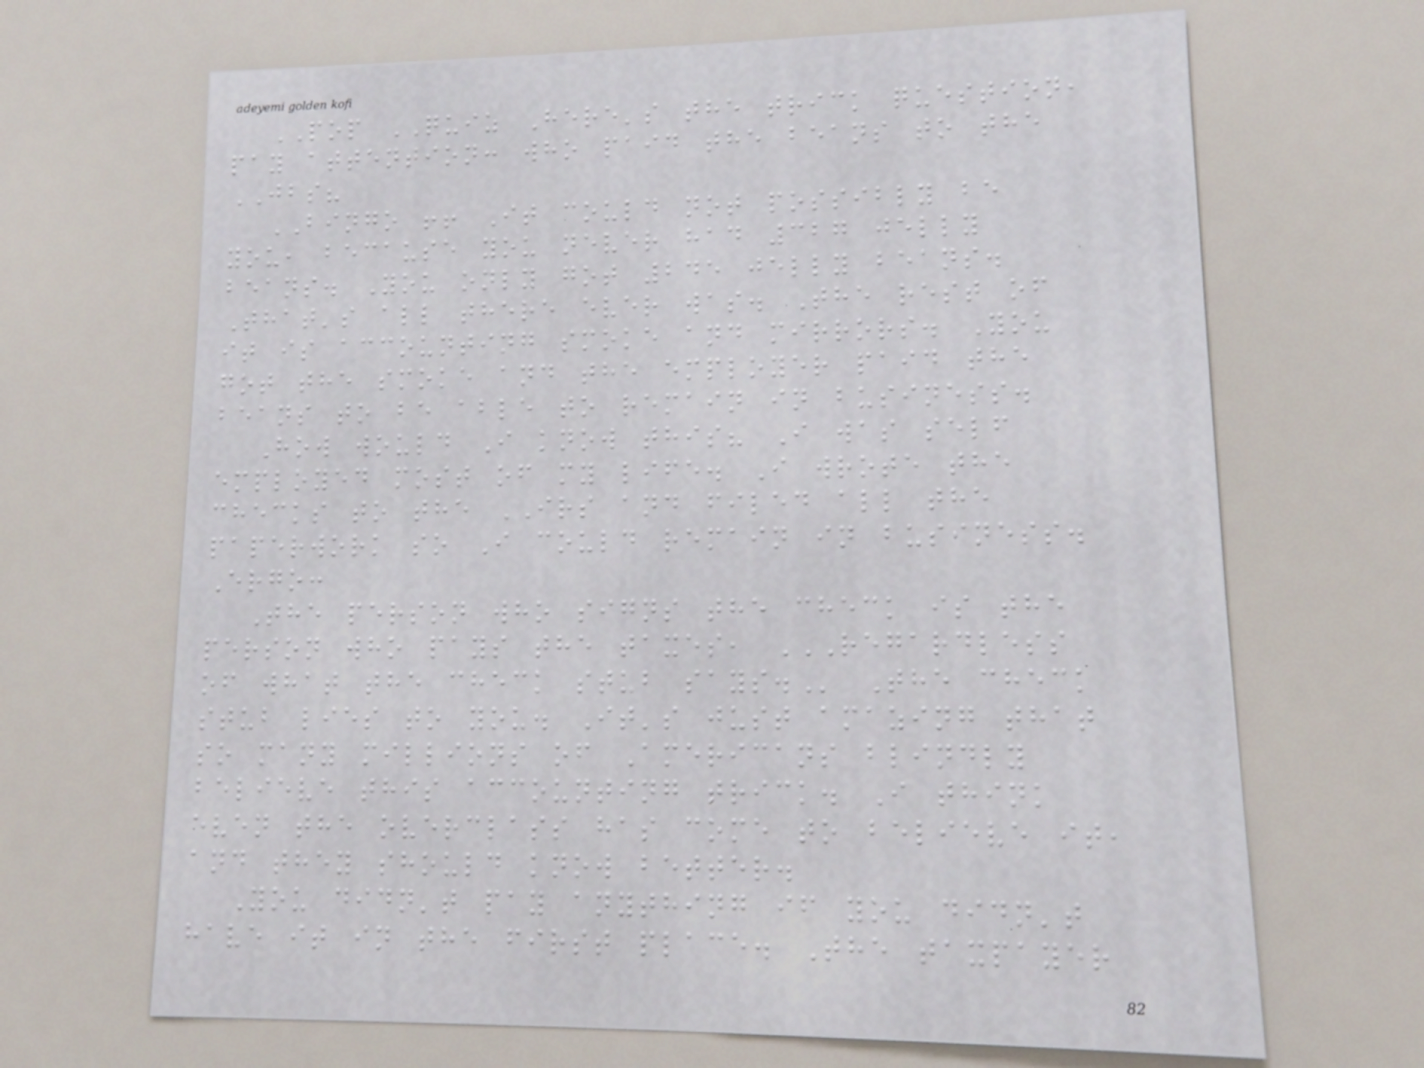POP QUIZ Here's the trick question,
pay attention: who paid the beans to the
JBS?
BINGO !! It could not possibly be
you, because you never had 327 jelly
beans. You only got 245 jelly beans.
That's all there ever was. The rest of
it is accounting smoke and mirrors. You
got the smoke and the employer paid the
beans to be able to remain in business.
How would I know this? I was self
employed most of my life. I wrote the
checks to the IRS and filed all the
paperwork so I could remain in business.
Ergo:
The person who signs the check is the
person who pays the taxes, REGARDLESS
OF WHAT THE CHECK STUB SAYS. The check
stub lies to you. It's just amazing that
so many millions of Americans blindly
believe this accounting trick. I think
even the overclass has come to believe it,
and they should know better.
You didn't pay anything if you didn't
have it in the first place. The taxpayer
